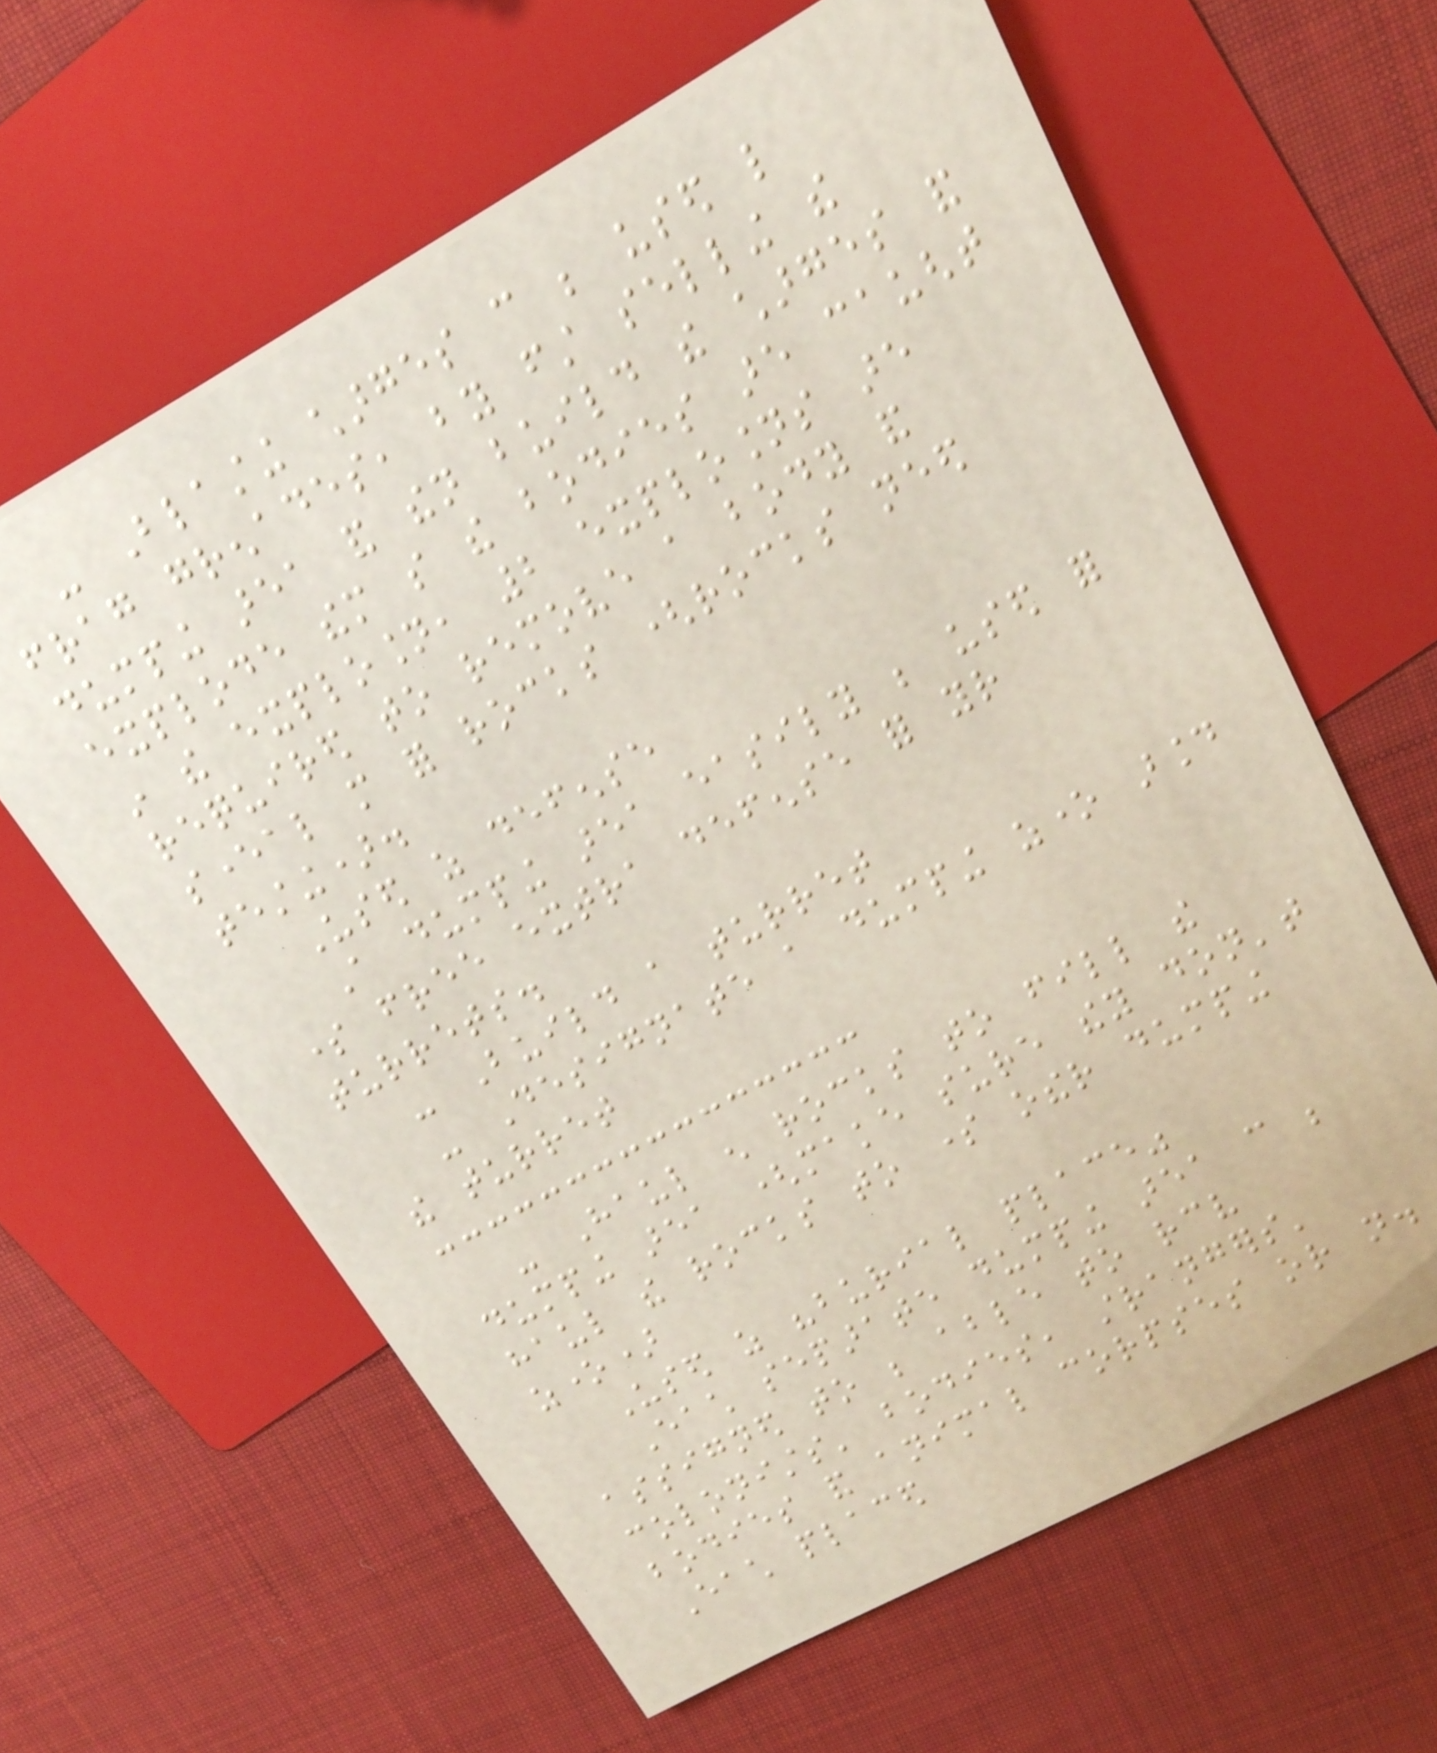- Blasting charges can be used like
frag grenades, by first selling the
dumping area and then build the charges and
explode them so the bodies are caught
in the explosion, 2 explosions are
required to remove a body and
several more for rocks (rocks need
testing).
Used as defense
A dumping area easily be used for
some free extra defense for your
turrets.
- Build a turret
- Designate a dumping zone around
the turret
- Haul enough rocks to fill the
dumping area (make sure they don't
haul the rocks to some other dumping
zone)
Used as "burial place"
Each separate dumping area can be
assigned to be able to receive
colonists' bodies, strangers'
bodies and animal corpses or not.
Each placed
